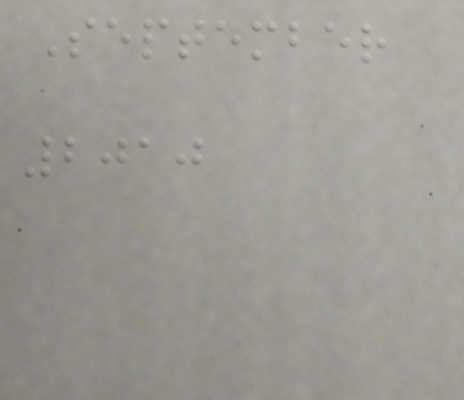September
2010
